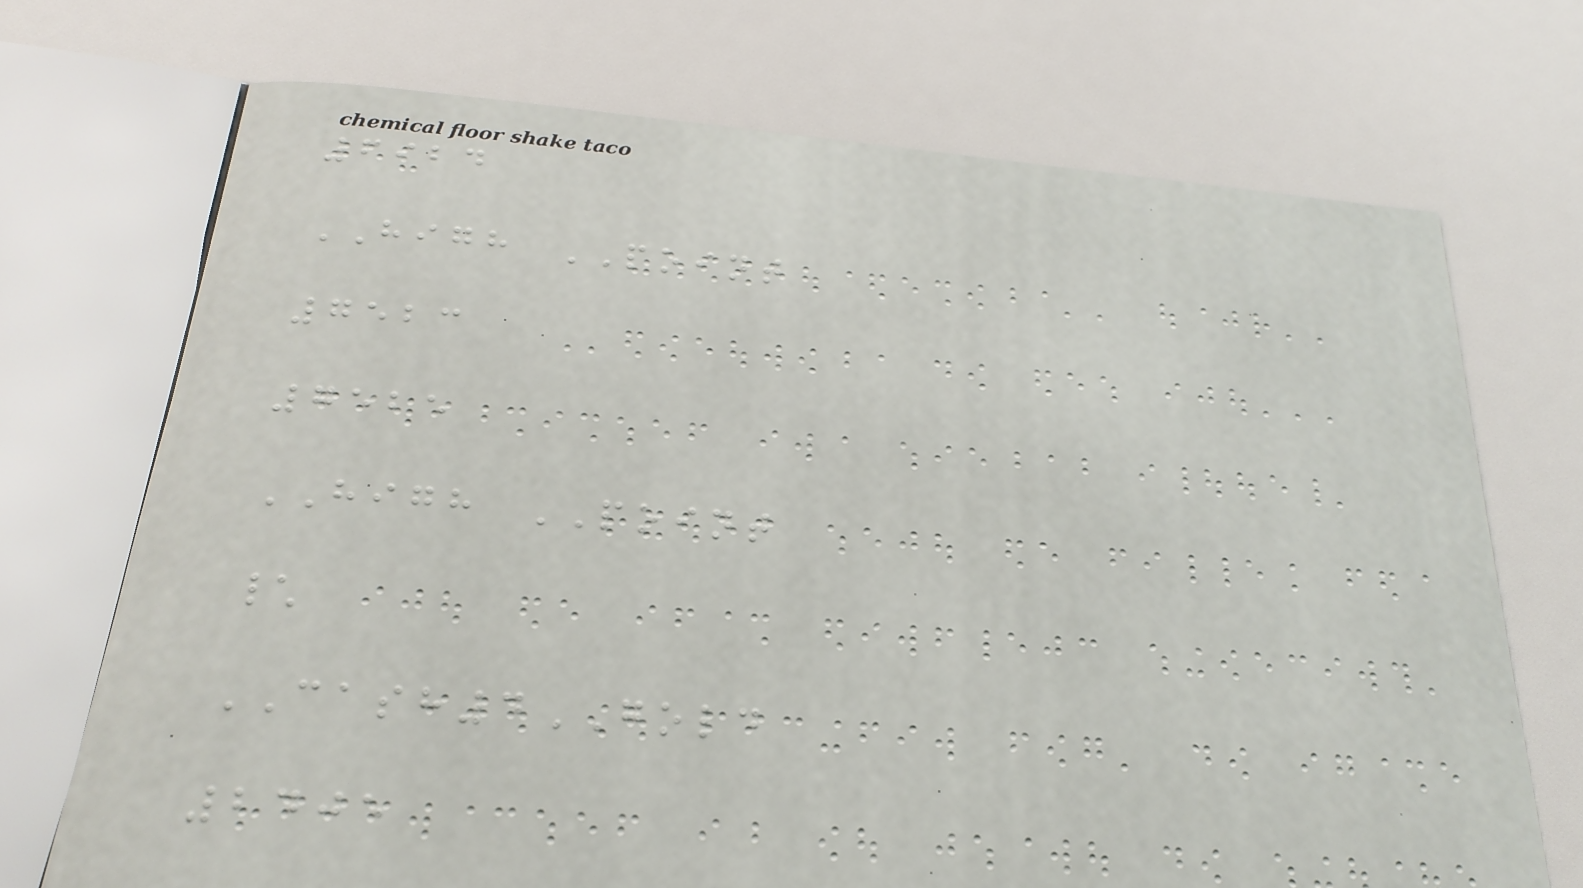6924
HIGH POINT
7523
7525
HIGH POINT
\
CASH4GOLD
2405
